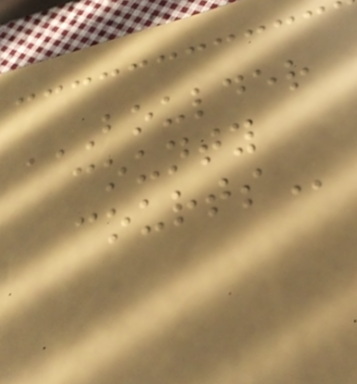BOULDER
COUNTY
COURTS
